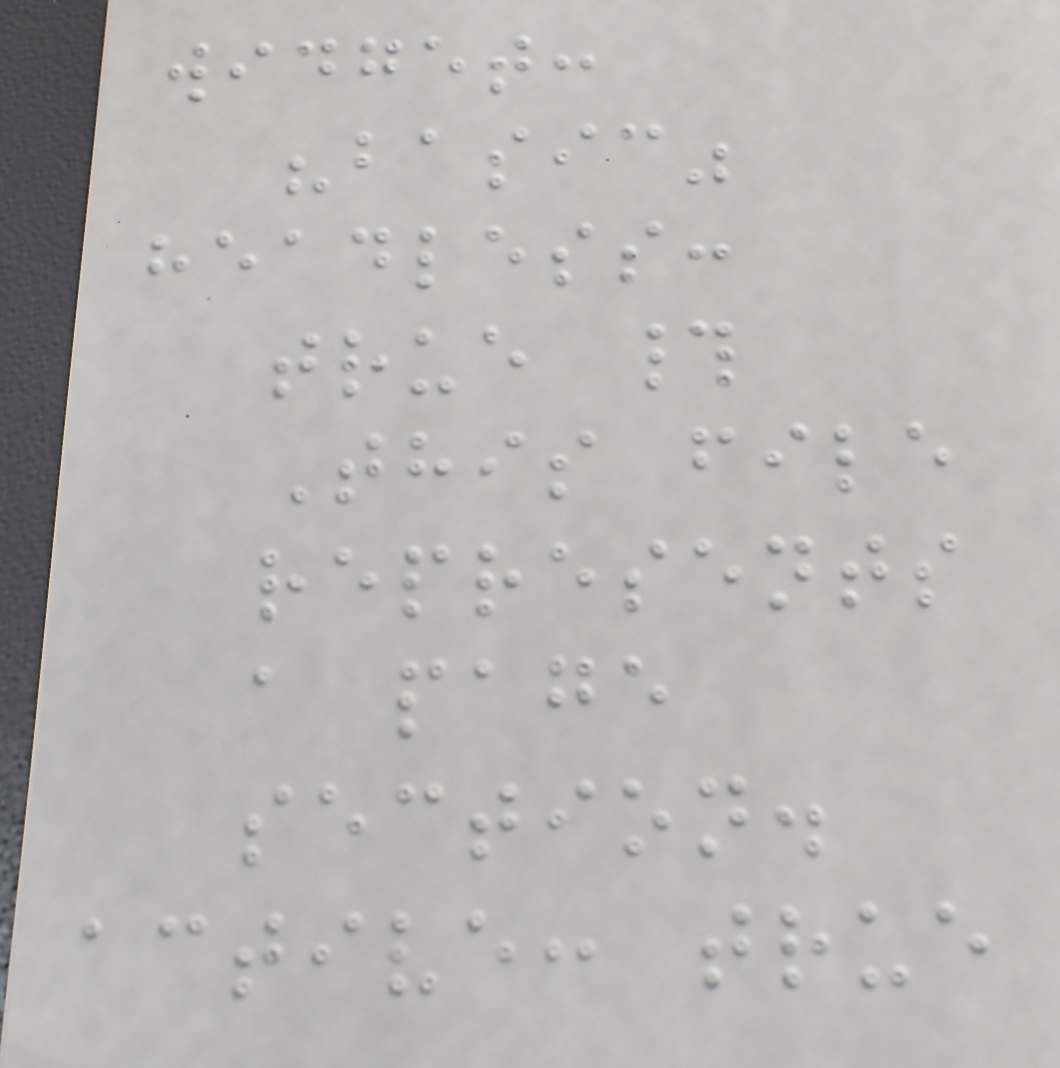widget:
"basic"
headless:
true #
This file
represents
a page
section.
active: true
